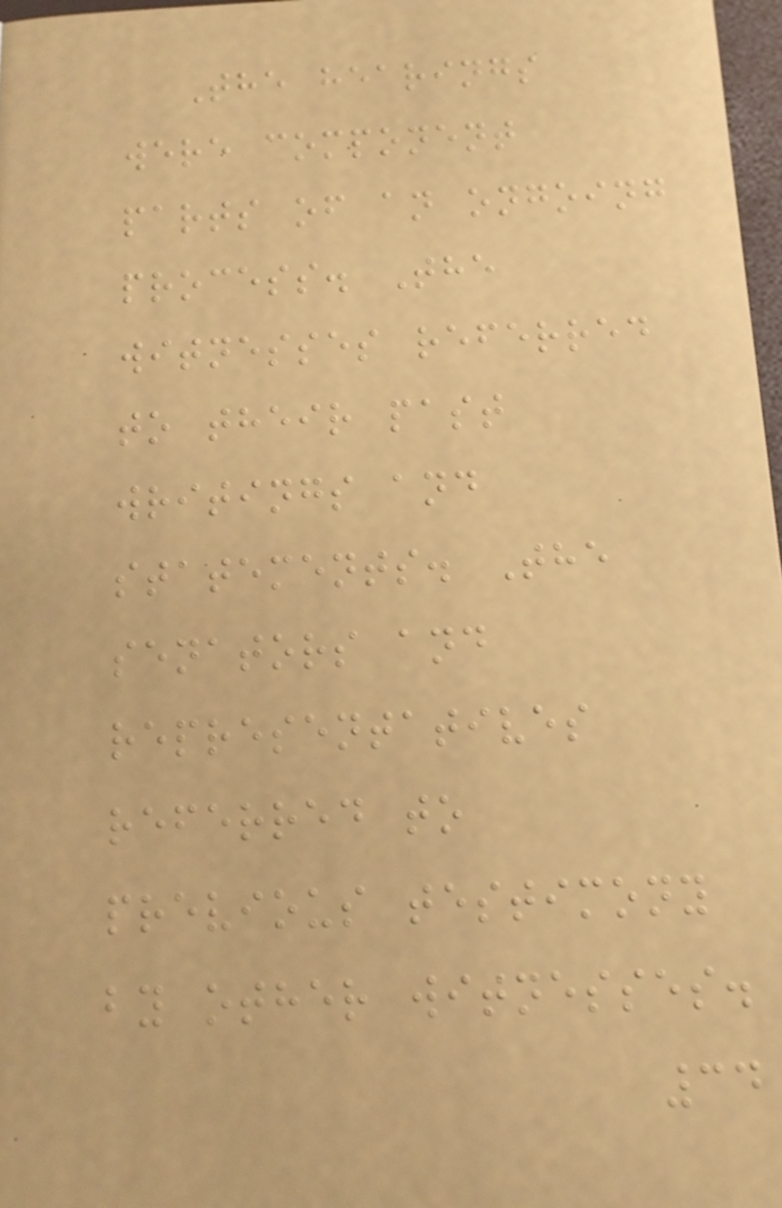The hearings
were component
parts of an ongoing
process. The
witnesses referred
to their past
writings and
statements. The
senators and
representatives
referred to
previous testimony
by other witnesses.
34
